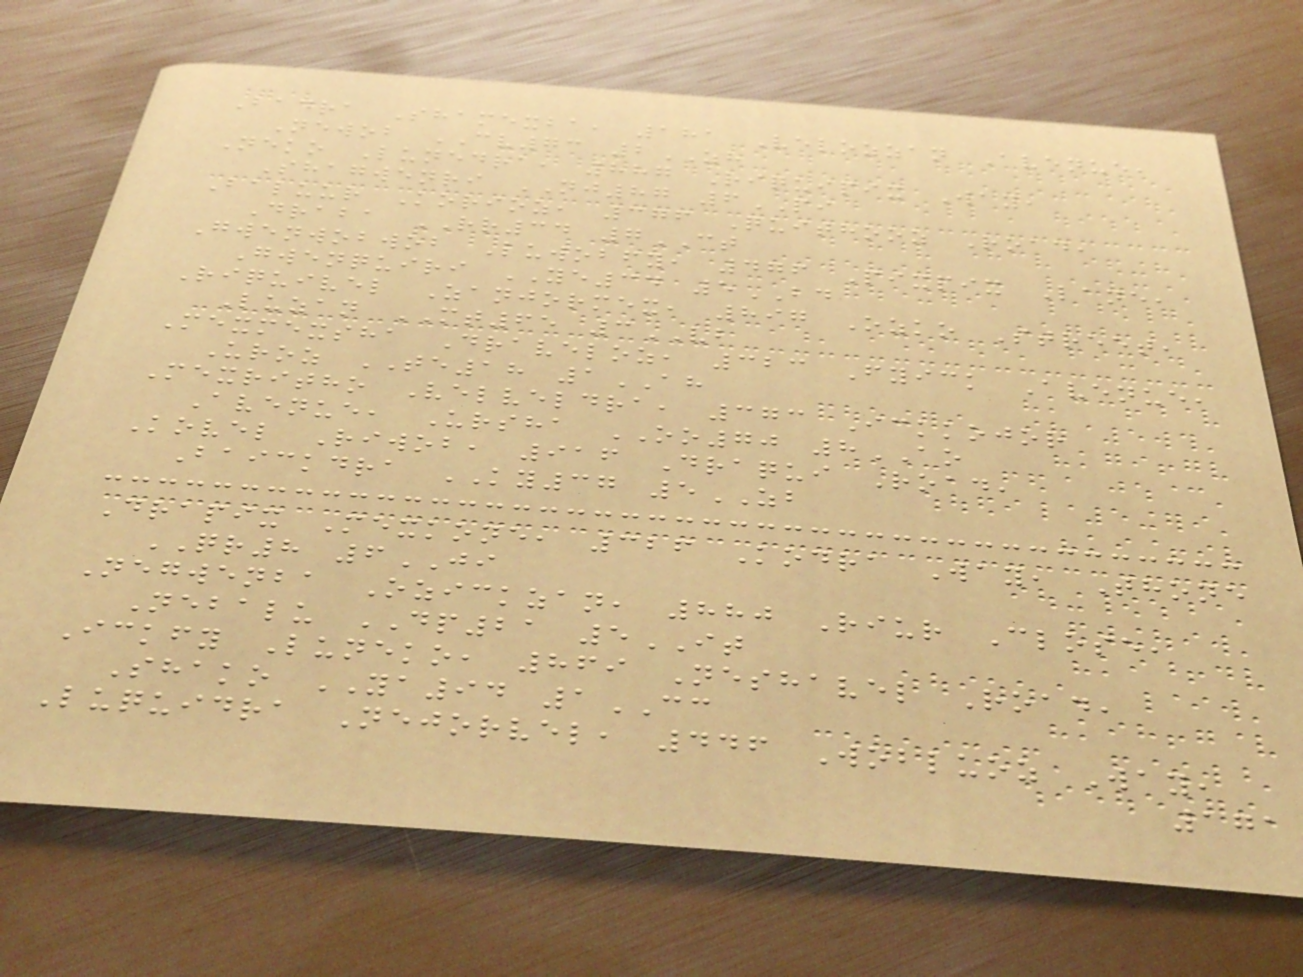Badra Shamexba, 181 Velozzan Avenue,
Newob CV73 2ZH
Neko Lunedra, 887 Riquipix Way,
Shagwenri NJ87 6PI
Baluur Korioz, 376 Quithooz Road,
Draba RR34 7CT
Gwenwobwob Luwobfy, 476 Pixpix Lane,
Gwenquiri YE34 5BD
Riquivel Zanjormex, 897 Ozko Street,
Luzan MT65 3VB
Mexmexsha Draveloz, 323 Fyick Avenue,
Uroz TE18 1AH
Mexritho Velveldra, 373 Ickkojor
Avenue, Ursha OO70 8AO
Kovel Riwob, 916 Draqui Road,
Baickdra KY37 5ZB
Drapix Mexkone, 326 Kodra Way, Thone
QR8 6JI
Negwenba Ozickzan, 880 Riur Close,
Nebalu DP21 5IT
Ickfy Luneko, 869 Neshavel Road,
Shako YA94 1CC
Luquidra Nejorvel, 446 Wobluoz Way,
171
